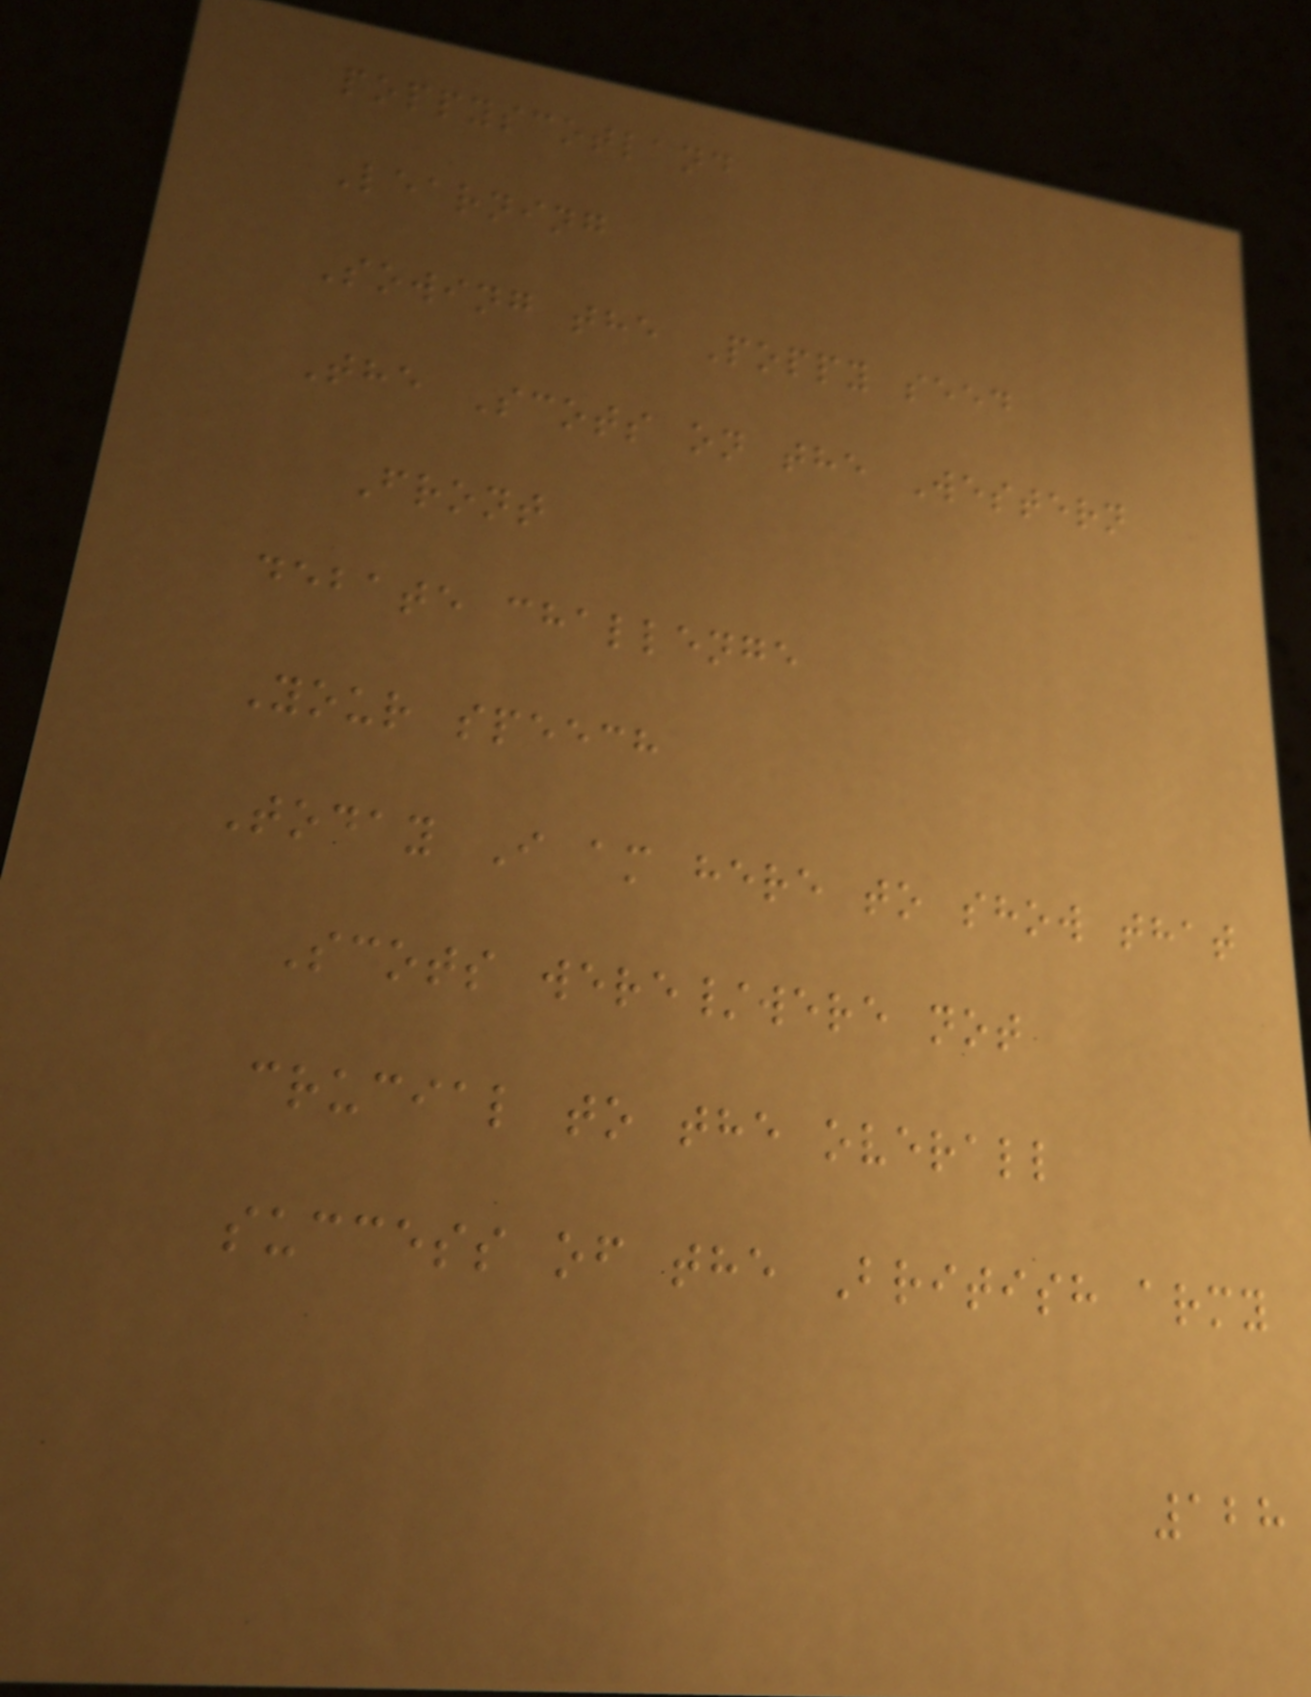poppyscotland
Learning
Sowing the Poppy seed
The Scots on the Western
Front
debate challenge
Your speech
Today I am here to show that
Scots were/were not
crucial to the overall
success of the British army
128
